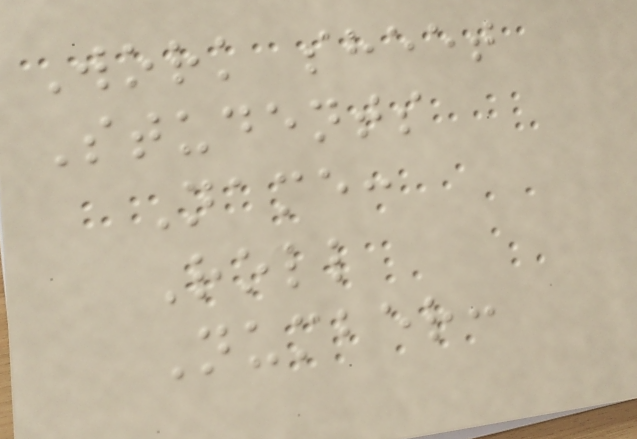Work sheet
Students
Name:
Roll
Number:
